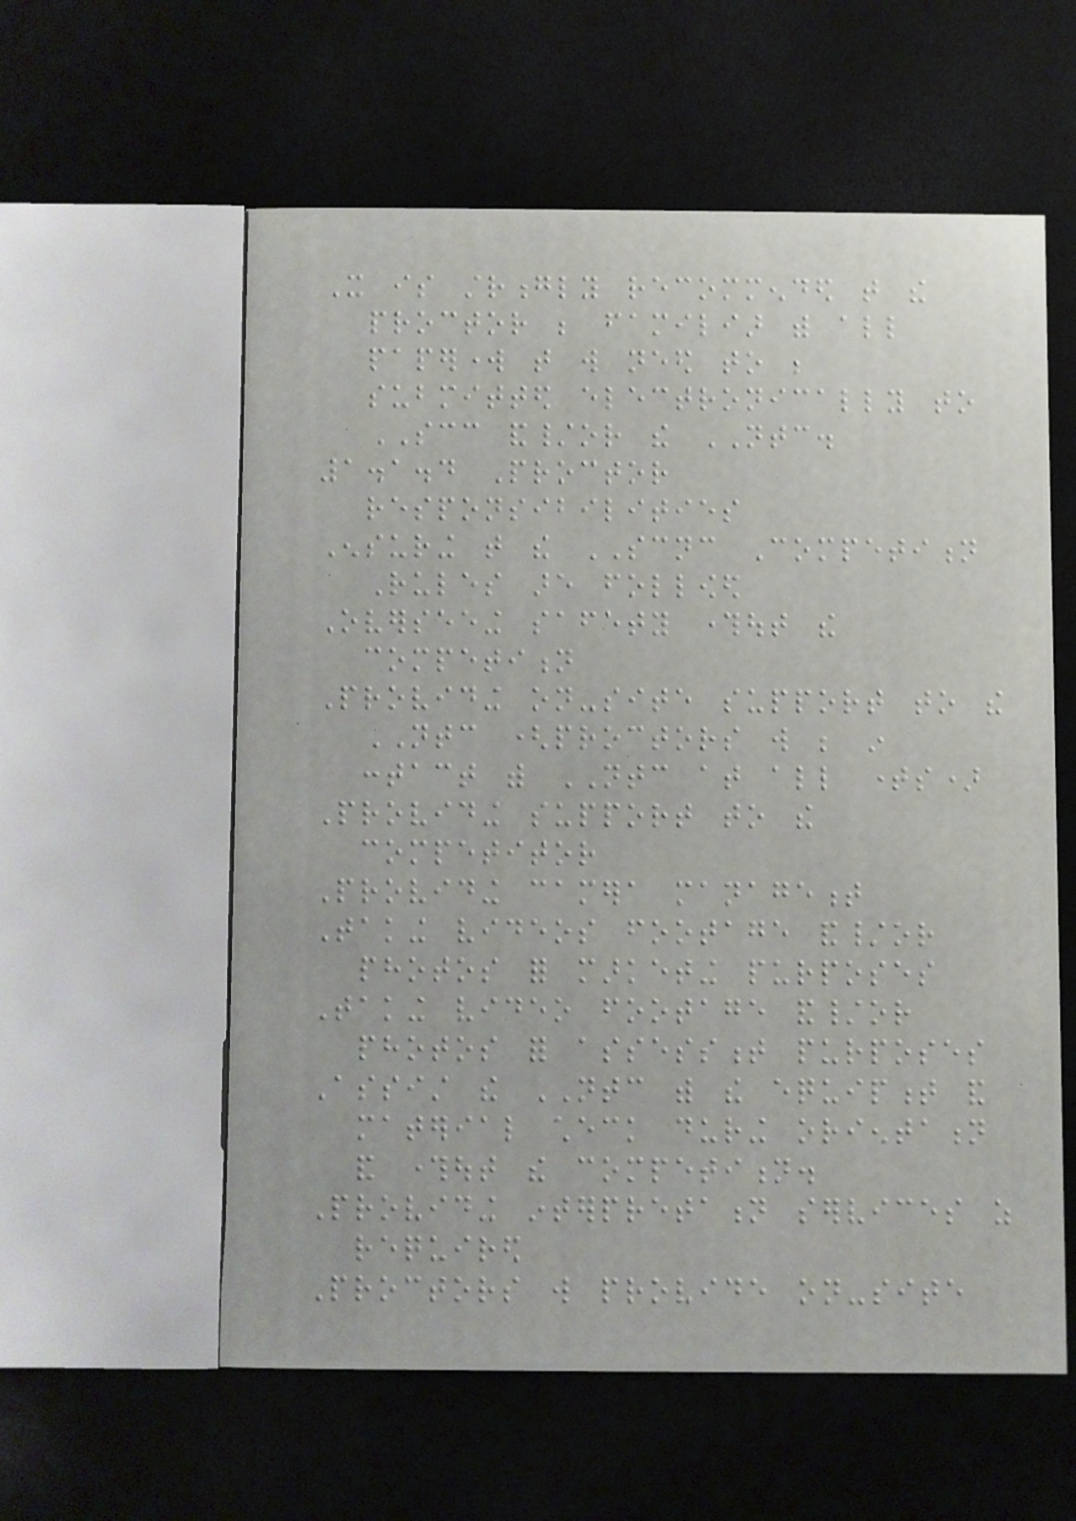It is strongly recommended that the
proctor be familiar with all
paperwork that will need to be
submitted electronically to
SCC and/or the NTC.
1.1.4 Proctor
responsibilities
Ensuring that the SCNC Competition
Rules are followed
Overseeing safety throughout the
competition
Providing on-site support to the
NTC (proctors will be in
contact with NTC at all times)
Providing support to the
competitor
Providing camera management
Taking videos footage and/or
photos for marketing purposes
Taking video footage and/or
photos for assessment purposes
Assist the NTC with the equipment and
material check during orientation
and throughout the competition.
Providing interpretation services as
required
Proctors will provide on-site
